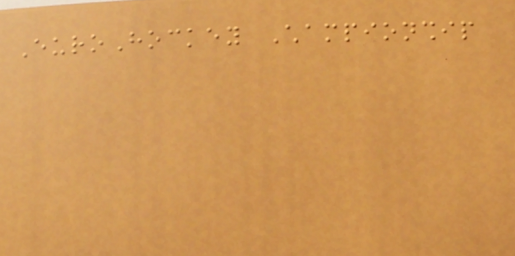EuroHockey Championship
